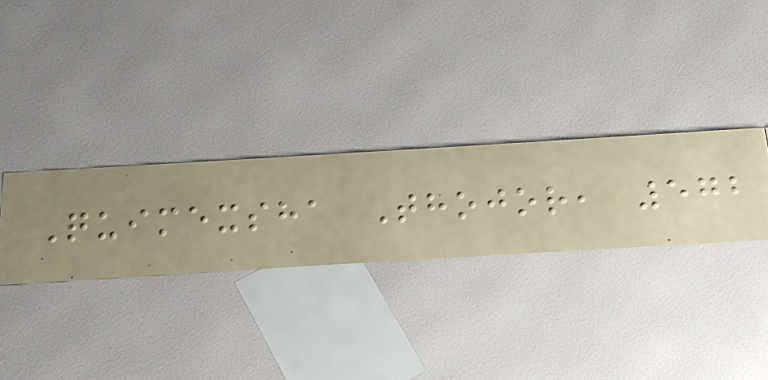Quimexsha Thojor, 572
